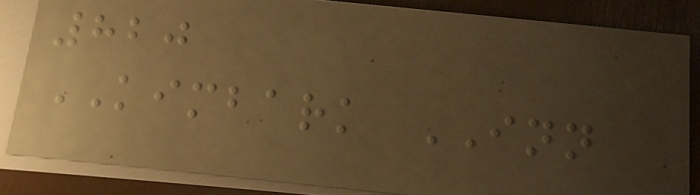820
KIMBARK INN
